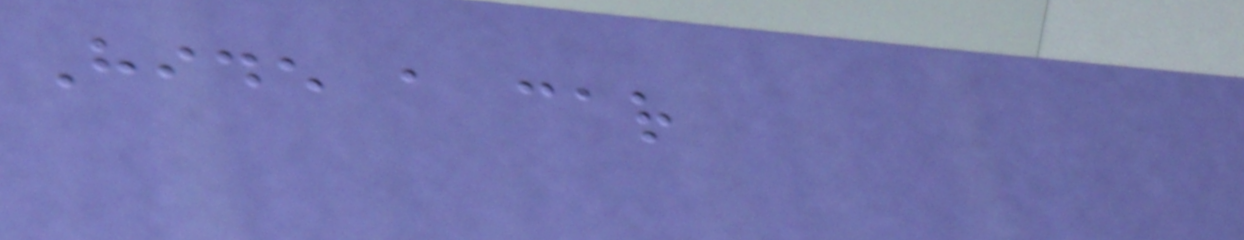Hide a car
